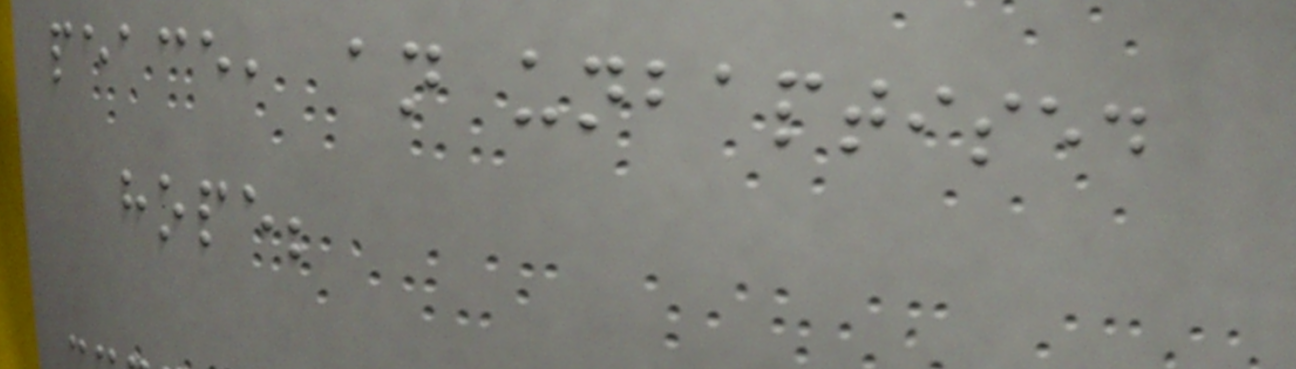peace, an unbaptised
hope;
